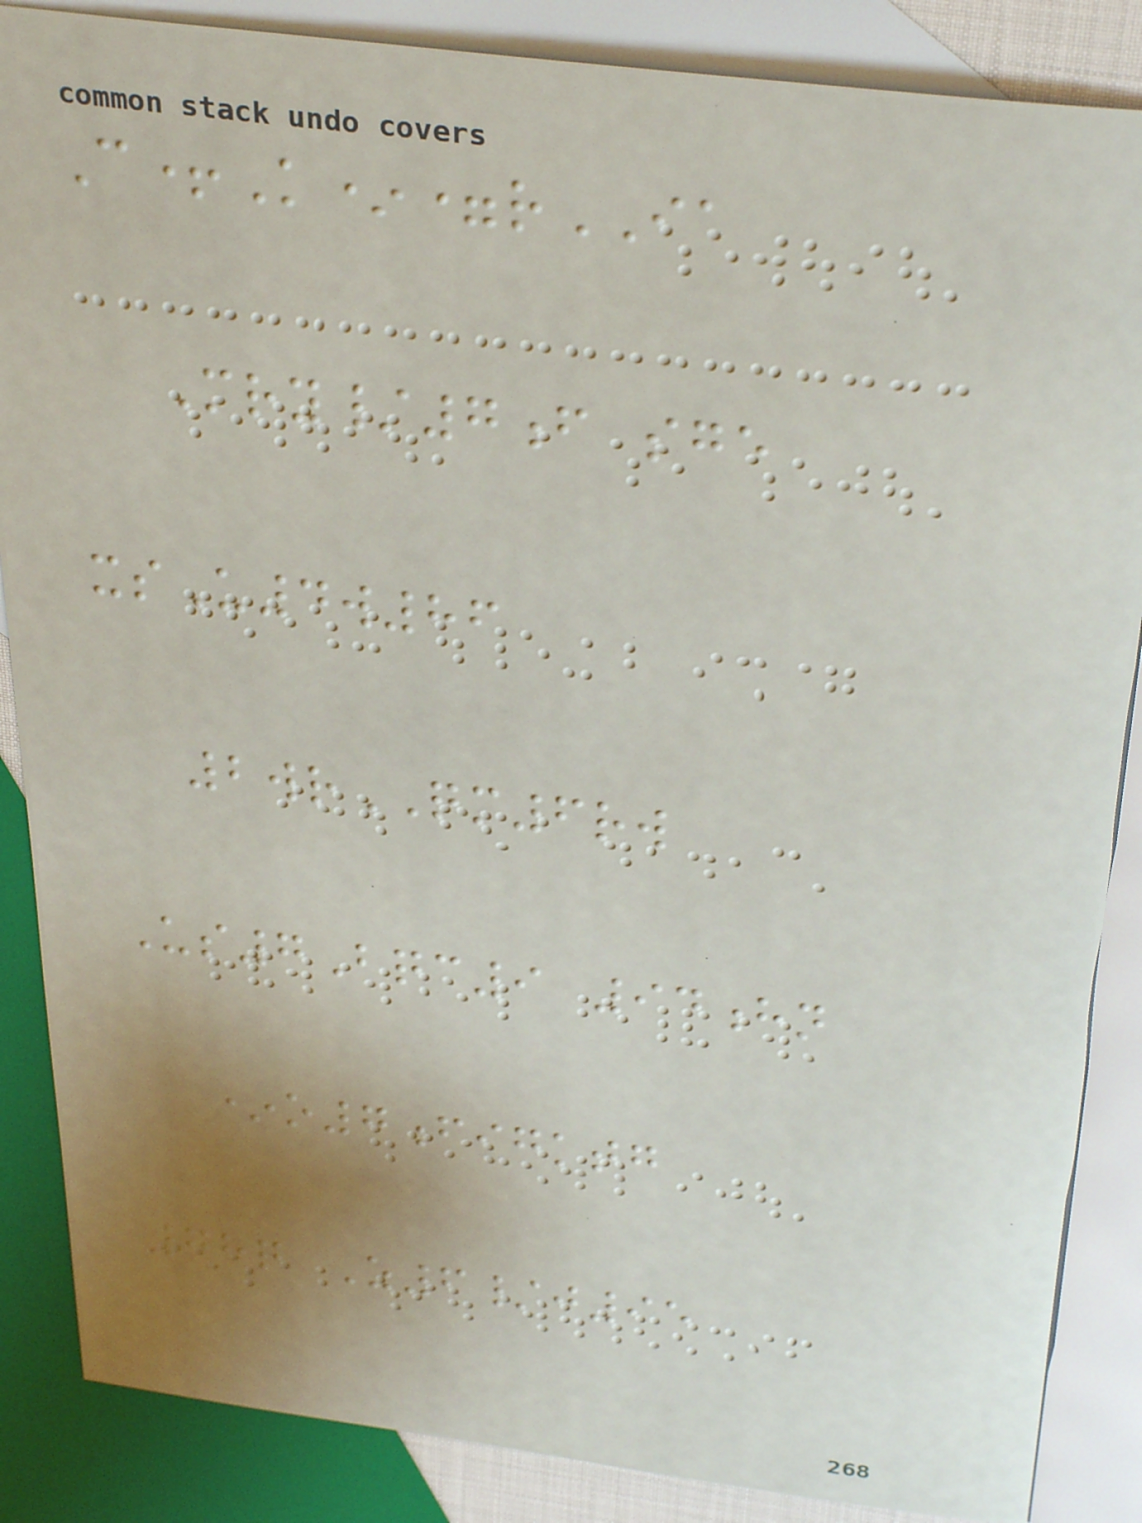C+K*=rIA
Mry/7f sge
xsU4w86
2wrQM6rw
Us7Bqc9 94hn
*o7figktg
78q Z6/j95
